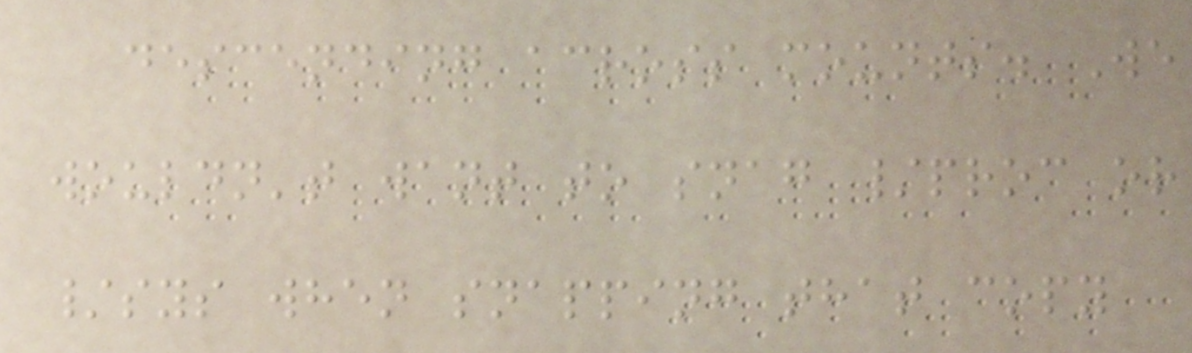descending across mounts. We
wouldn't want to snag /proc or
/sys when snapping that copy
